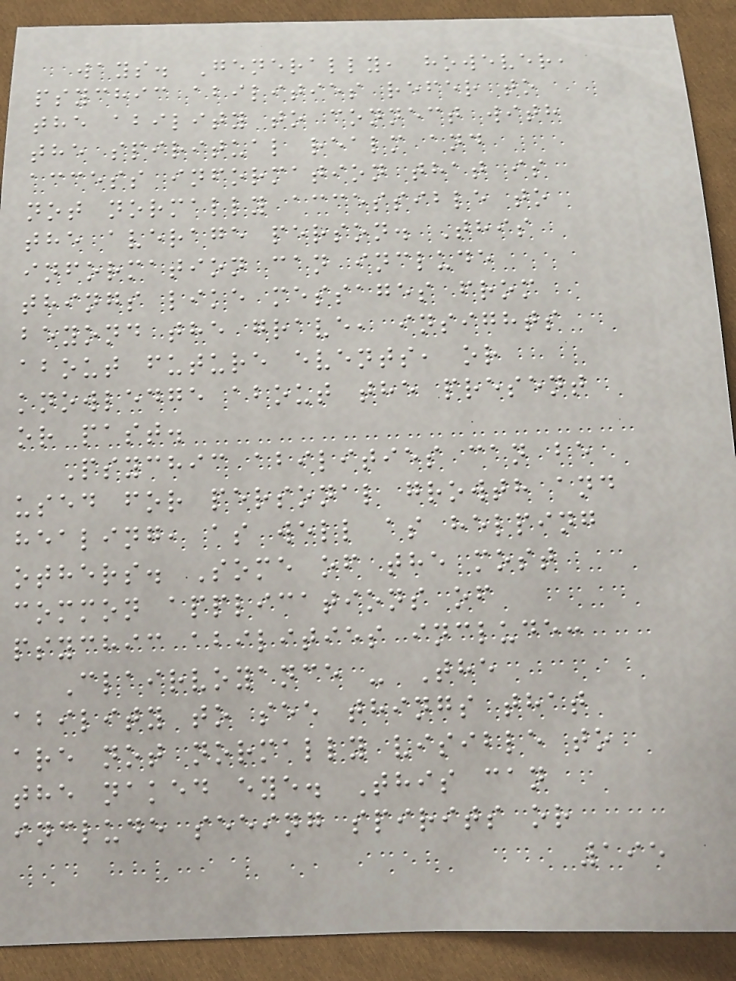ways. Generally, however,
psychic abilities refer to
the ability to connect with
the spiritual realm and
access information that is
not normally accessible to
the average person. This
information can include
things like messages from
beyond the grave, insights
about future events, or
knowledge about the present
or past.
Psychic abilities can be
used for personal growth and
healing, as well as helping
others. Some of the most
common applications of
psychic abilities include:
Clairvoyance - The
ability to see things that
are not normally visible to
the naked eye. This can
include seeing spirits or
195
